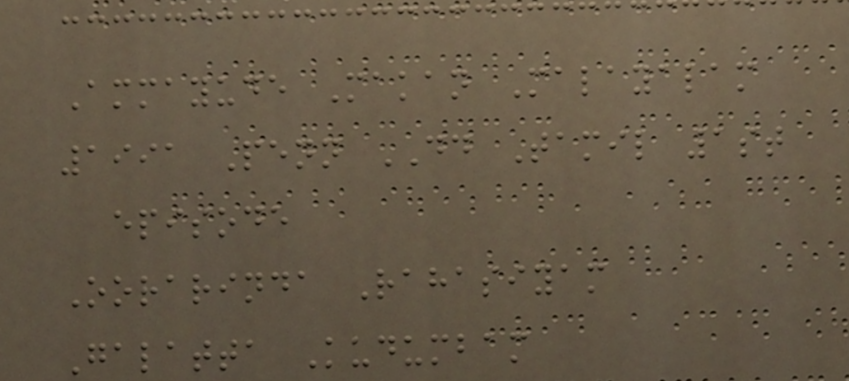Ammayude Makan Malayalam
1991 Penn DD Tamil 1st
episode
Oorarinda Rahasiyam
Galatta Kudumbam
